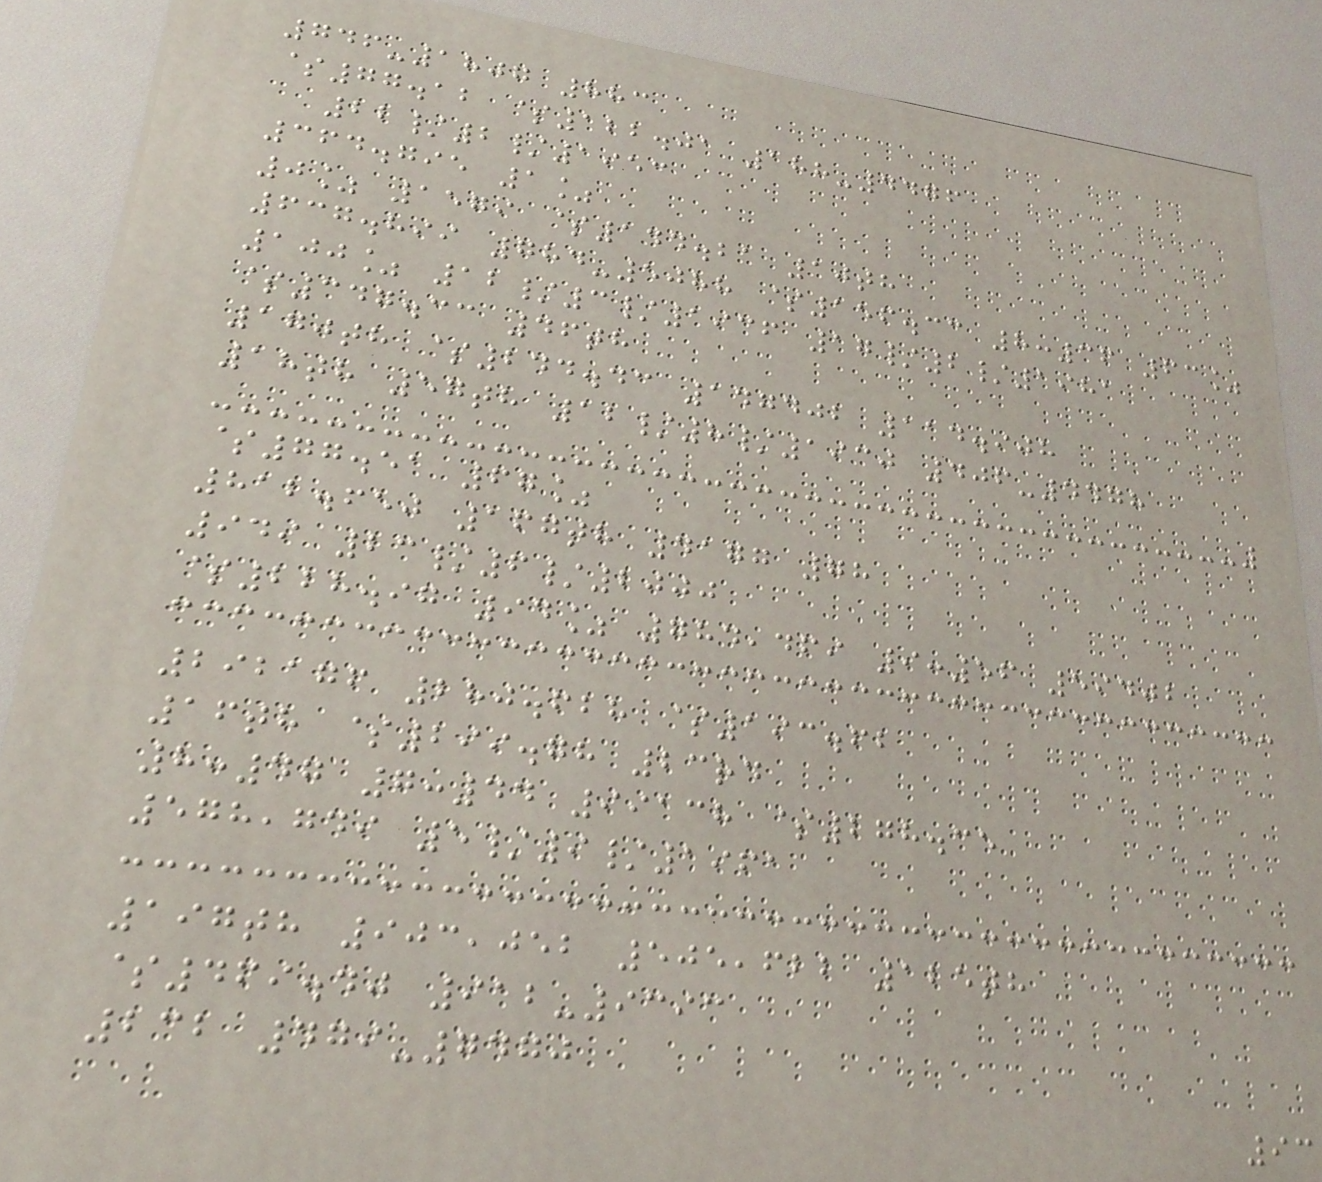746-1807 883
$77.12 $122.01 188-4476
22/2/1953
364.795 1%
0% 1579 $144.21 10th
637.899 784-5088 $156.33 8:36 63%
100% 12/3/1936 17/2/1981
$347.33 46th
170th $244.43 147402 114.908
18th 57th 12/8/1930 406-4478
$77.51 67%
812.650 167th 4177 78
949 23/6/2000
$228.97 94% 784,469 9:56 59402
292176 280.628 $193.62
16th $299.78 23rd
8:47 7:44 99138 $278.35
578,749 5/9/1961
197th 903,052 505,622 125th
$469.40 912-9393
232 479-7470
93
